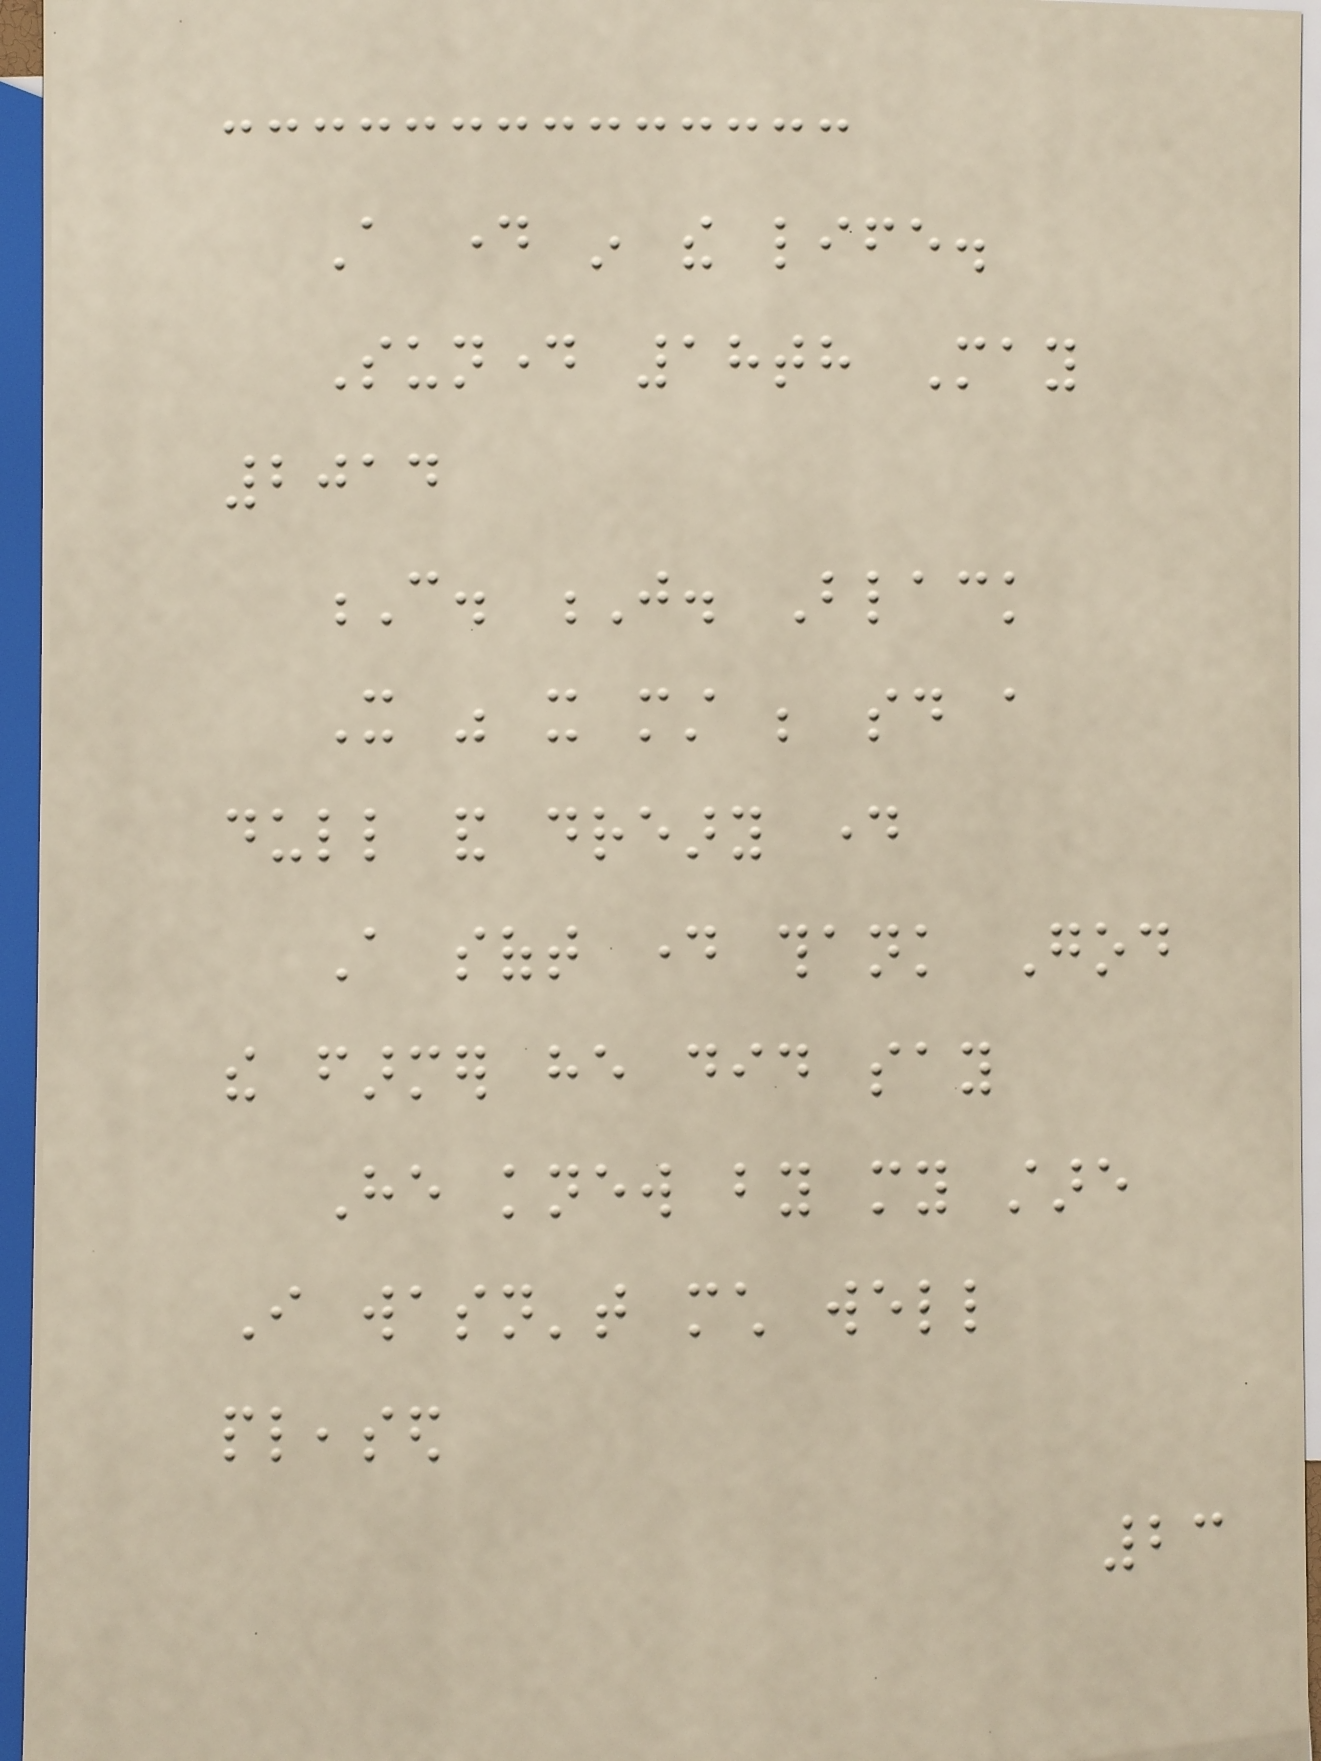A day in the life.
Sunday 18th May
2014
C. J. Black
It was it must be said a
dull and dreary day
A soft day thank God
the farmer he did say
He knew by my stare
I wasn't much well
pleased
23
